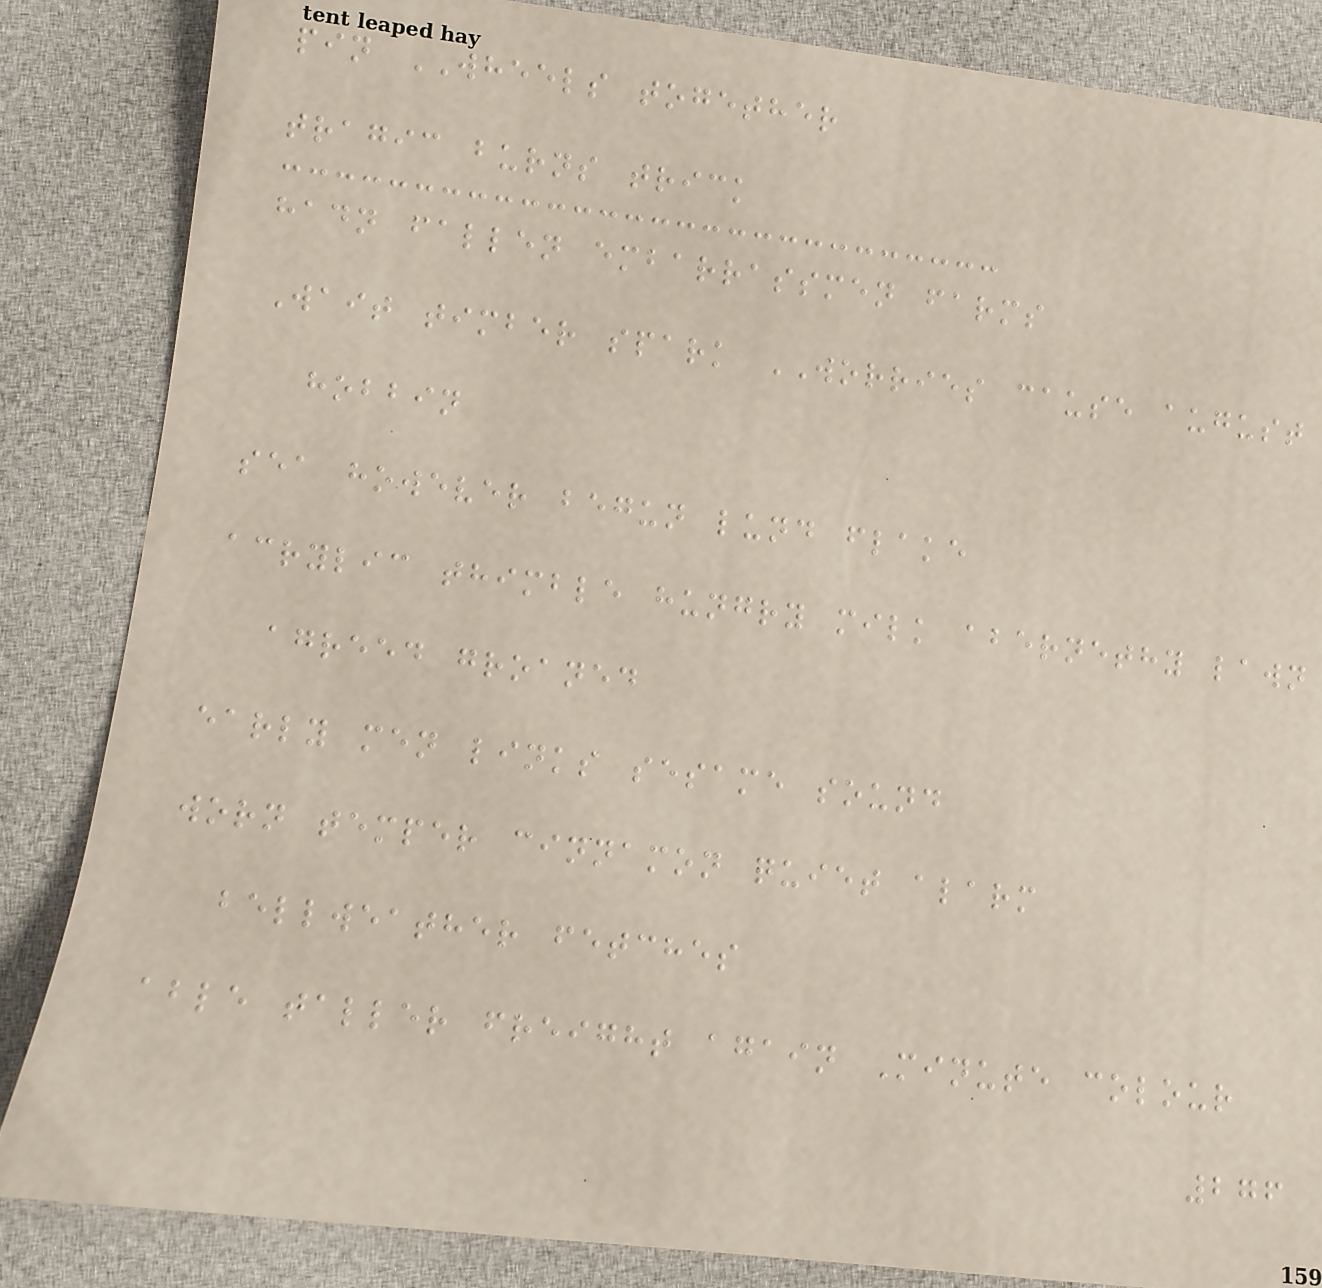pin WHEELS together
tragic burns trick
hadn fallen embarrassmen farms
Wait timber spark WORRIES cause august
hobbin
sea however begun lund flake
acrylic thimble hungry milk abernethy lawn
agreed groaned
early men links sesame sound
worn temper cinnamon quiet alarm
bellweather fetches
able taller freight again Minute colour
276
